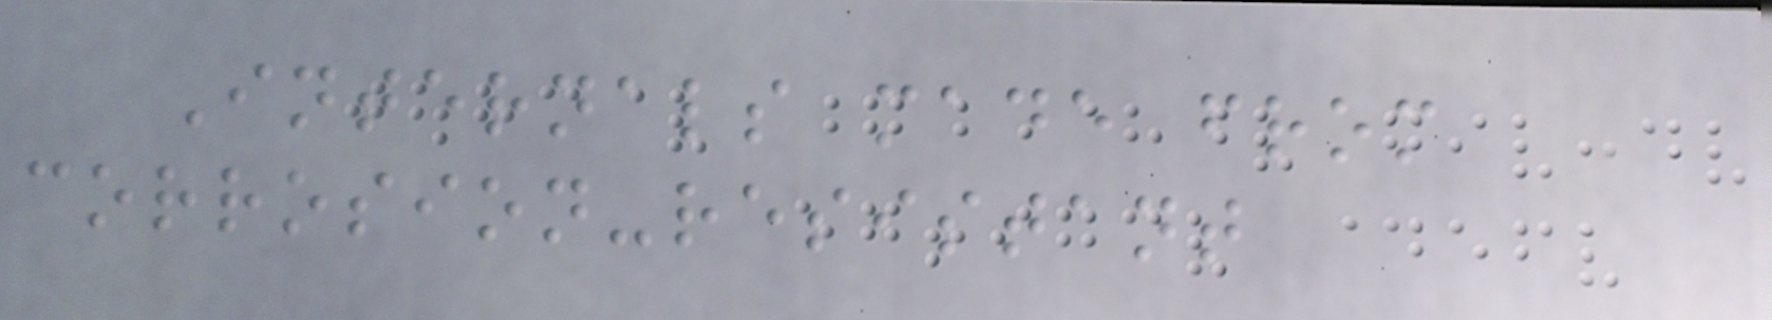Internals made from
corrosion-resistant
